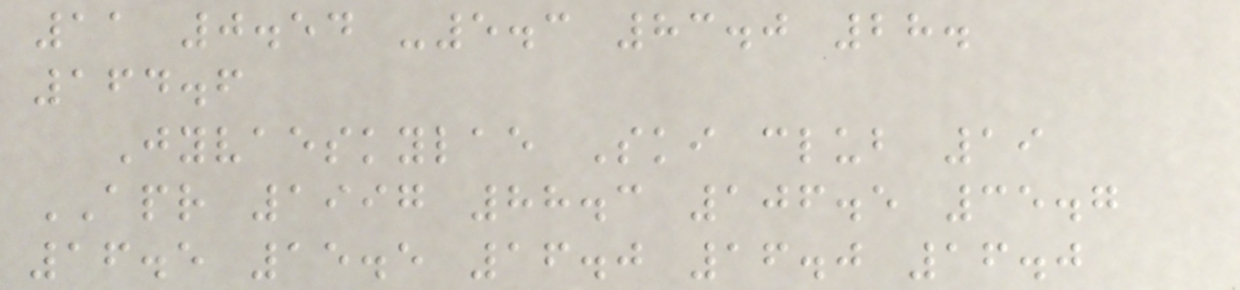11 0.54 -5.3 83.0 28.
164.6
Jyvaeskylae Ski club 19
APR 1997 88.3 106.5 35.7
16.5 15.5 16.0 16.0 16.0
